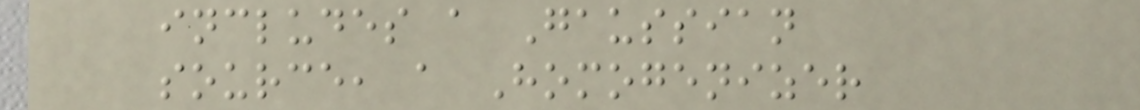includes a Gaussian
source, a Homogenizer
